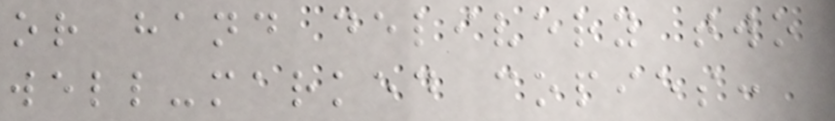or hand delivery two
well-marked copies:
